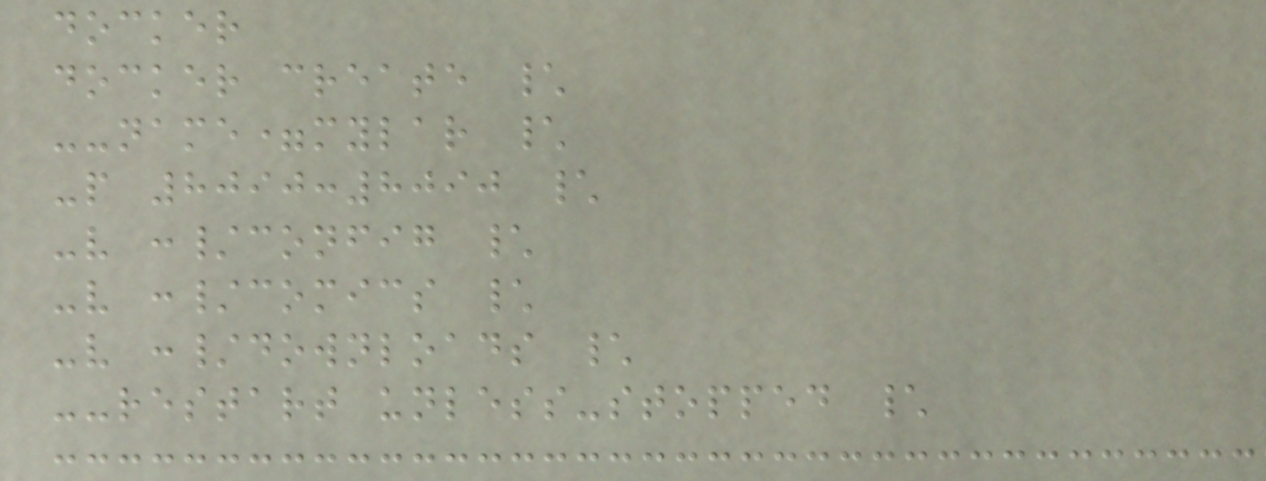docker
docker create \
--name=mylar \
-p 8090:8090 \
-v :/config \
-v :/comics \
-v :/downloads \
--restart unless-stopped \
